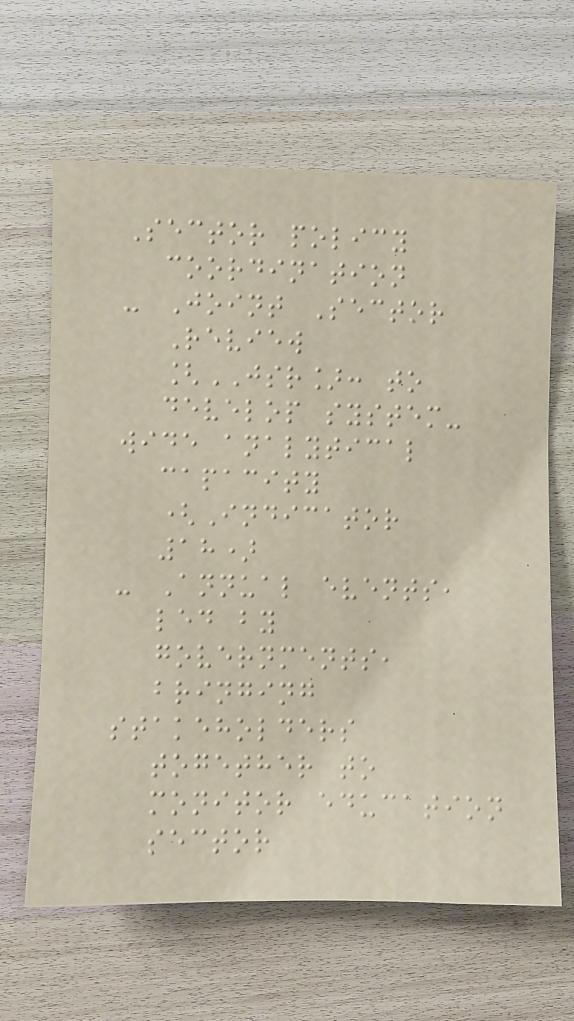Sector policy
coordination
- Joint Sector
Review
[JSR]: to
develop system-
wide analytical
capacity
(Indicator
18)
- Annual events,
led by
governments,
bringing
stakeholders
together to
monitor education
sector
